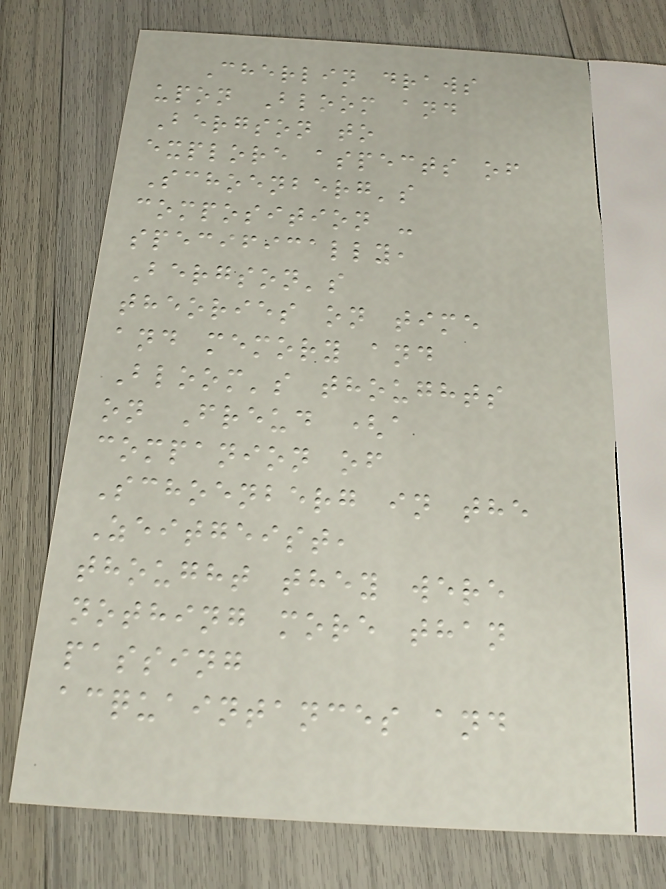Cherlin draws
upon Bloom and
Bergson to
explore aspects of
Schoenberg's
composition -
specifically,
Bergson's
theories on time
and memory and
Bloom's thoughts
on Freud (a
companion of
Schoenberg in the
Zeitgeist,
thought they were
nothing more than
passing
acquaintances and
